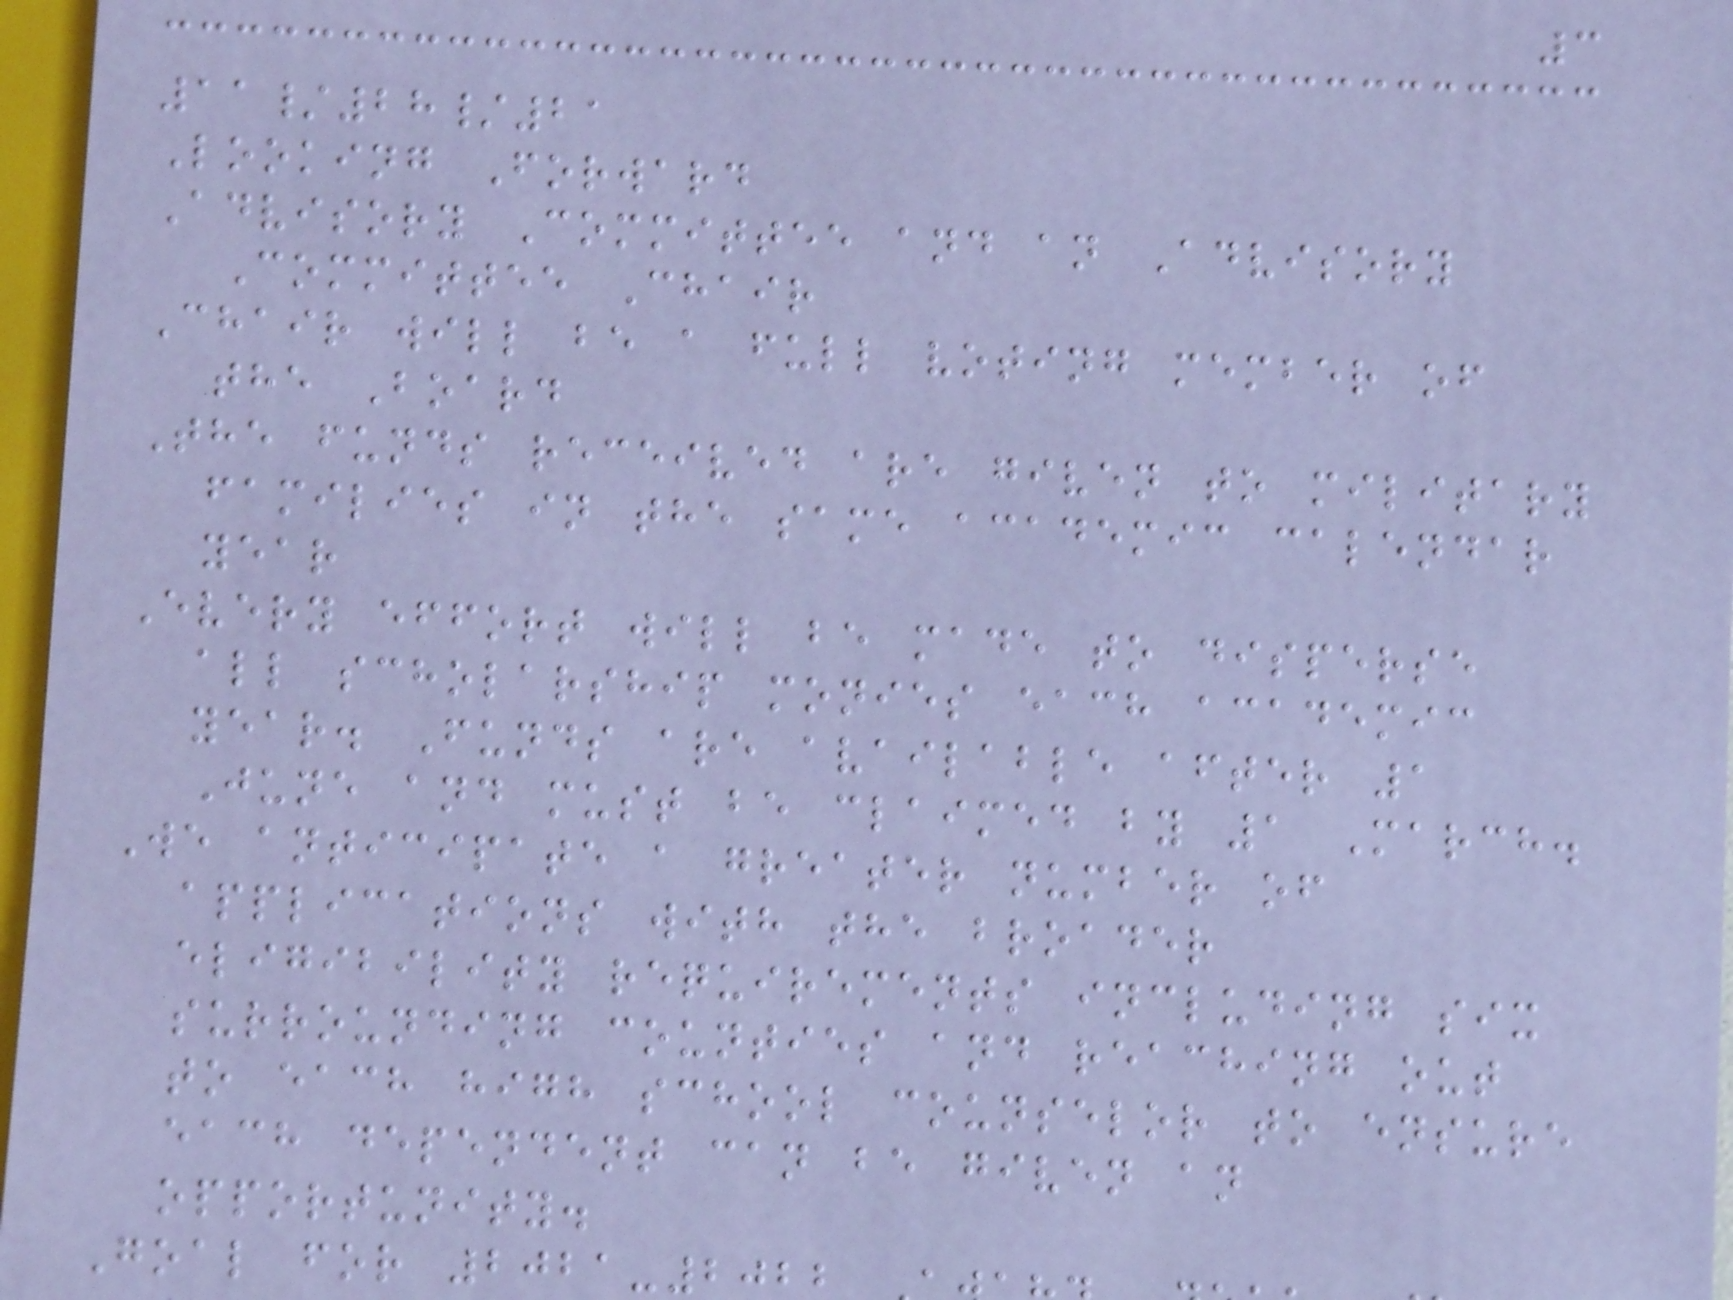3
11/28/21
Looking Forward
Advisory Committee and an Advisory
Committee Chair
Chair will be a full voting member of
the Board
The funds received are given to military
families in the same academic calendar
year
Every effort will be made to disperse
all scholarship monies each academic
year. Funds are available after 1
June and must be claimed by 1 March.
We anticipate a greater number of
applications with the broader
eligibility requirements including six
surrounding counties and reaching out
to each high school counselor to ensure
each dependent can be given an
opportunity.
Goal for 2021-20
